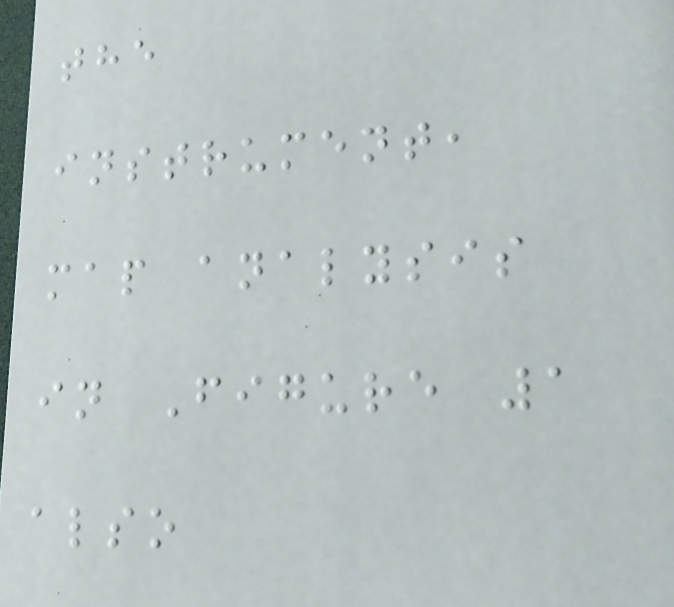the
instrument,
map analysis
in Figure 1
also
